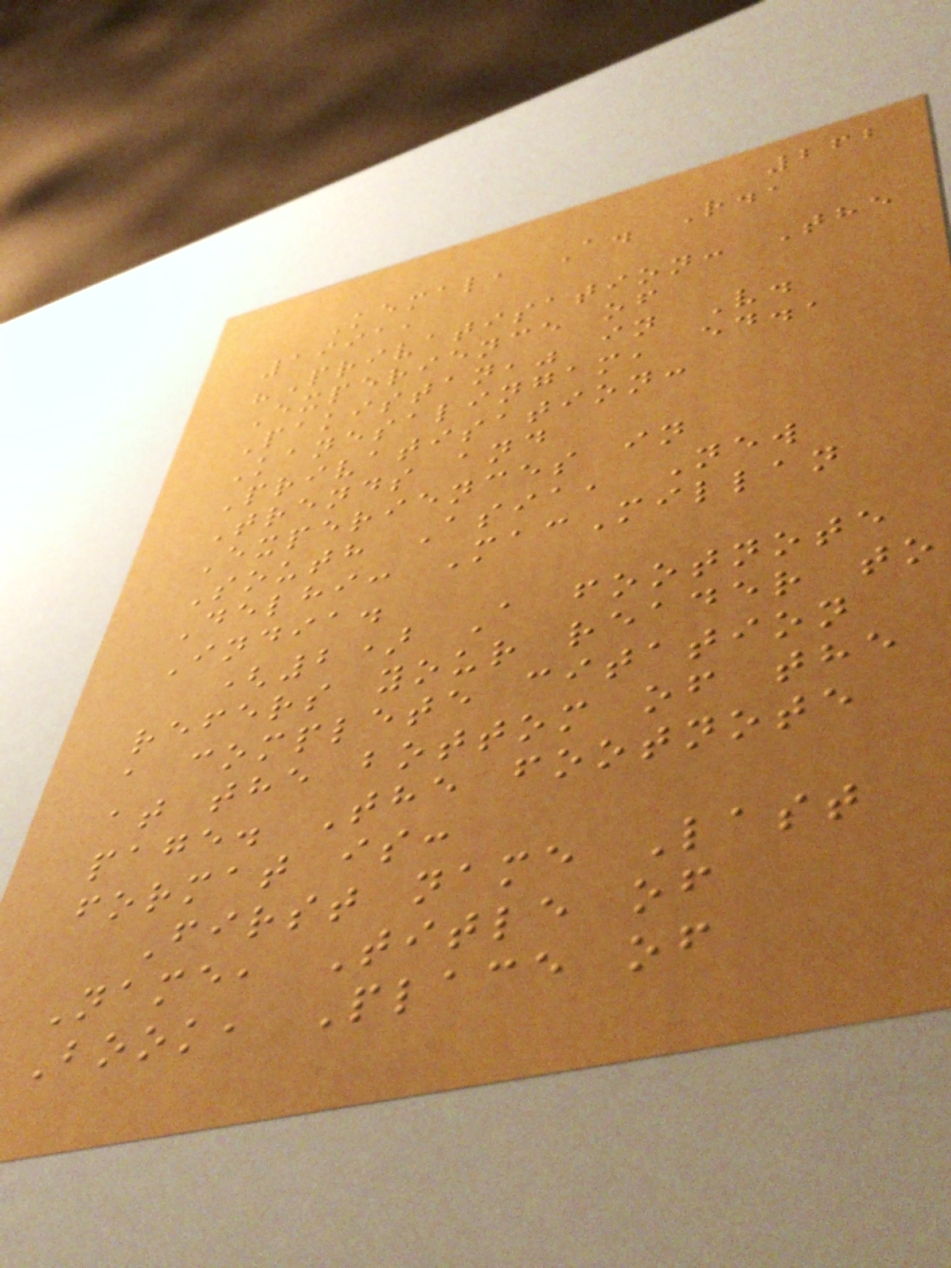262
Kemal, A. R.,
1991,
"Privatisation: The
Experience of
Pakistan," in V.
Kanesalingam, ed.,
Privatisation:
Trends and
Experiences in
South Asia, New
Delhi: MacMillan
India.
(2) A footnote
refers your reader to
a complete citation
at the bottom of the
page. The footnote
format is:
First name Last
Name, Title of
Book, Place of
